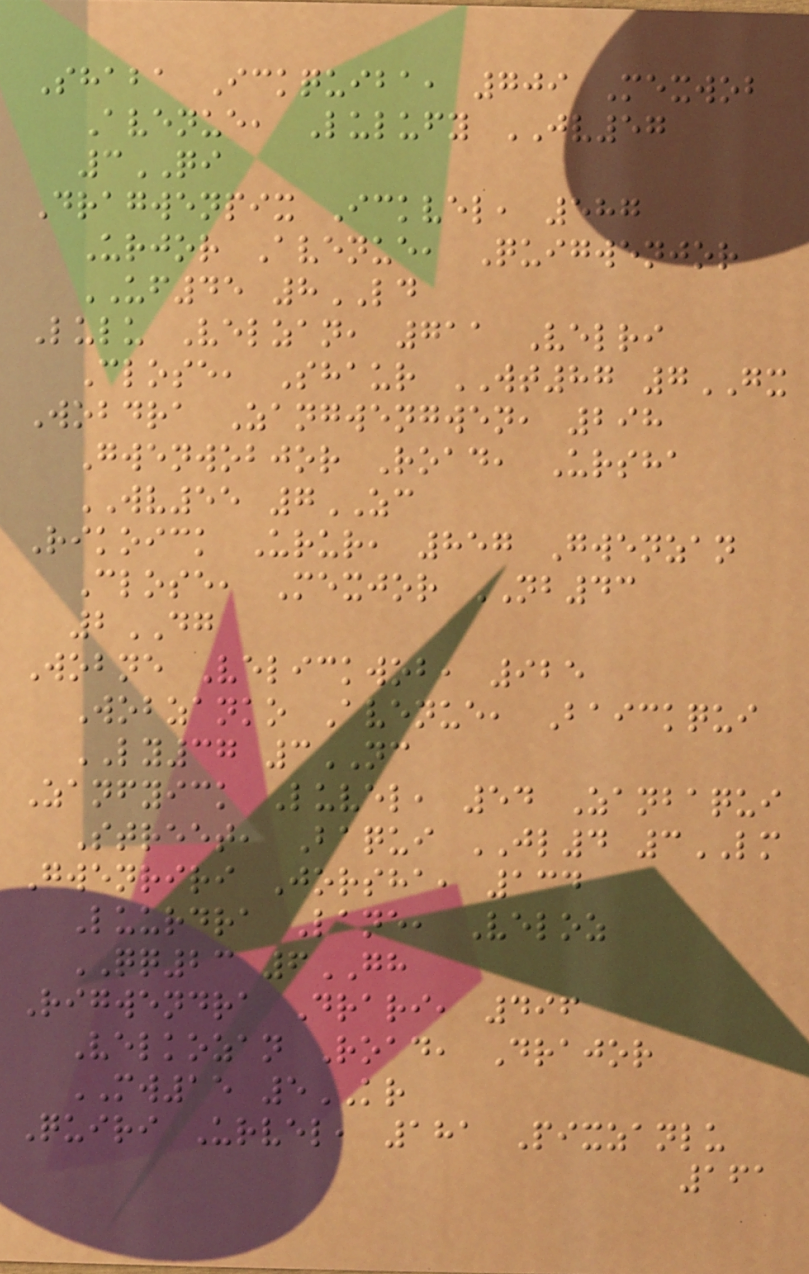Shaba Ickquiba, 709 Mexwob
Avenue, Lulufy JV57
3QI
Dragwenpix Ickvel, 587
Urjor Avenue, Quigwenjor
UF45 8LD
Lulu Velzan, 711 Velri
Close, Shaur WT87 7GX
Wobdra Zangwengwen, 298
Gwenwobjor Road, Ursha
WV55 7ZC
Rikoick Urur, 857 Gwenzan
Close, Mexjor NB43
2DG
Wobne Velickwob, 925
Wobzanko Avenue, Baickqui
LY37 3NC
Zanfyick Luvel, 54 Zanbaqui
Street, Baqui JL4 3LM
Gwenriri Jorsha, 134
Luurdra Lane, Veloz
QQ23 6GH
Rigwendra Drari, 496
Velkozan Road, Drajor
MW15 5KR
Quiri Urvel, 181 Pixzanlu
161
